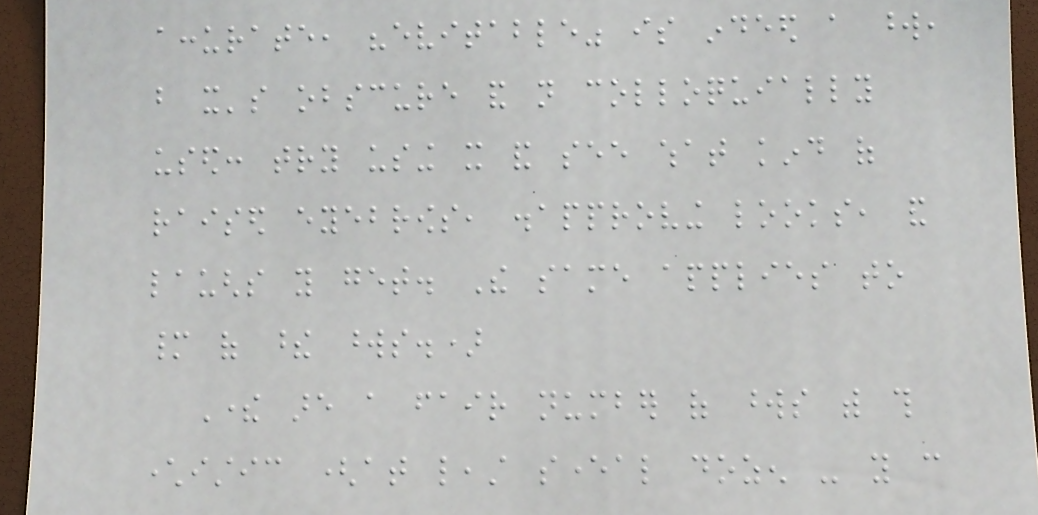accurate, "evitable" is indeed a word,
but it's obscure and not colloquially
used: try using it and see what kind of
raised eyebrows, disapproving looks, and
laughs you get. The same applies to
many of these words.)
There are a fair number of words with this
characteristic (at least several dozen - you can
